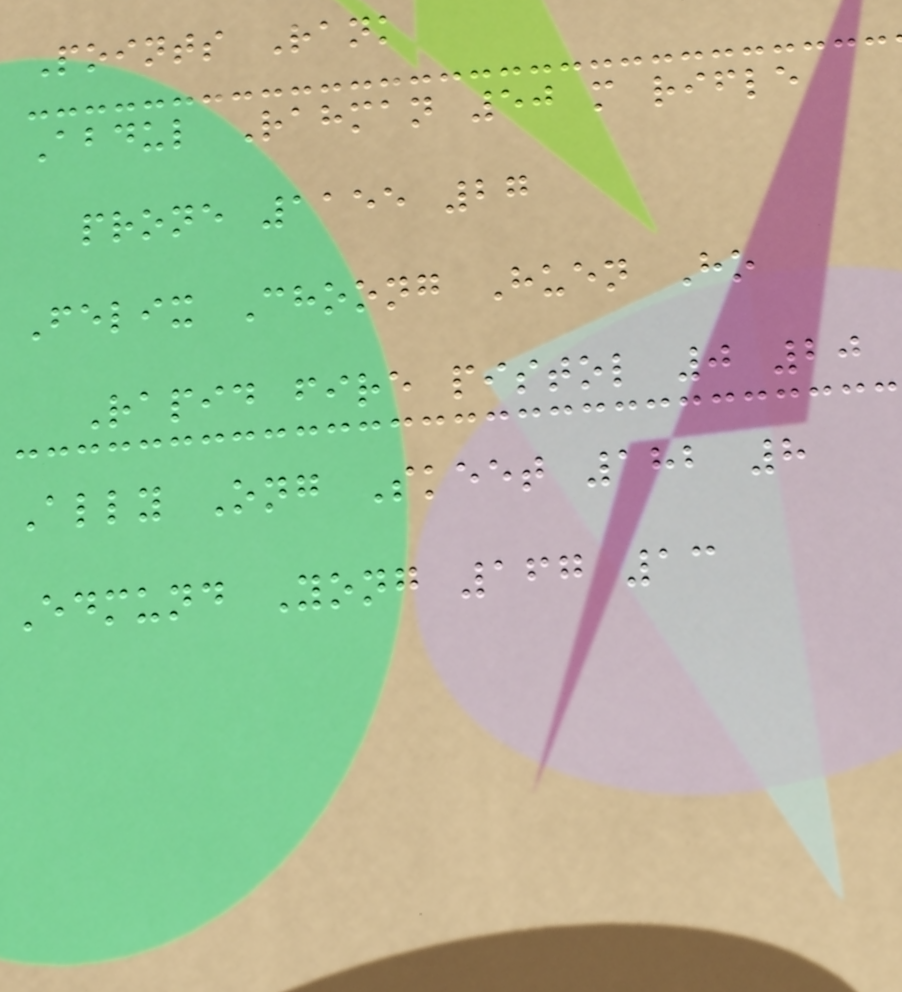Points Rank
Abdul Rahman 50 m rifle
prone 1155 27
Felix Choong Huen Ho
Rapid fire pistol 0 20
Ally Ong Skeet 182 8
Edmund Yong 167 13
